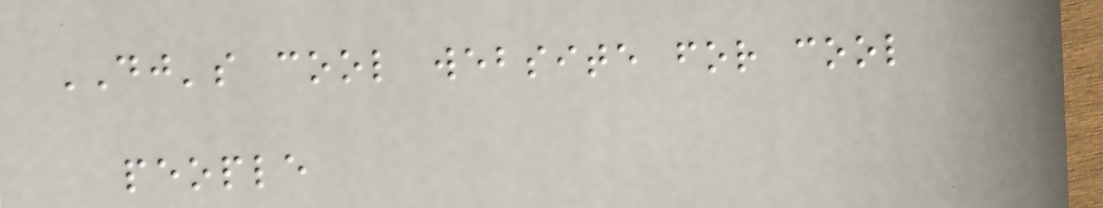DJ's cool website for cool
people
